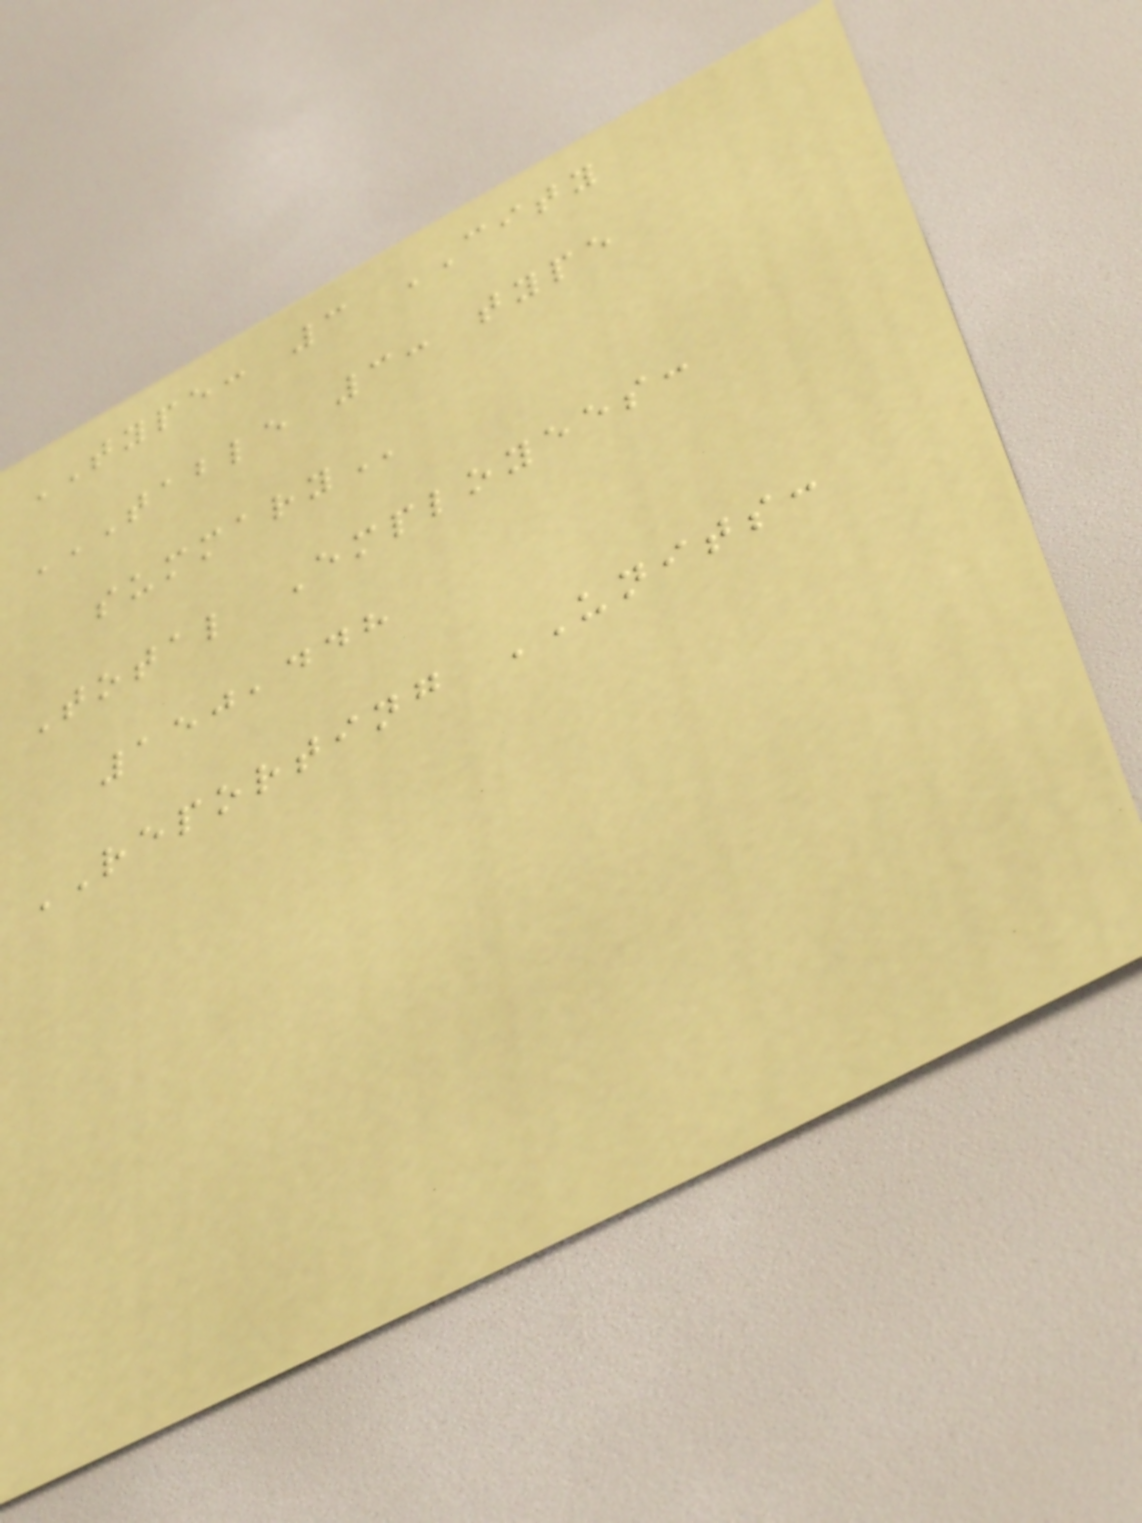TYPE: 3 CITY
TABLE 3: TYPE
SUMMARY
Total Employees:
150,448
REPORTING UNITS:
